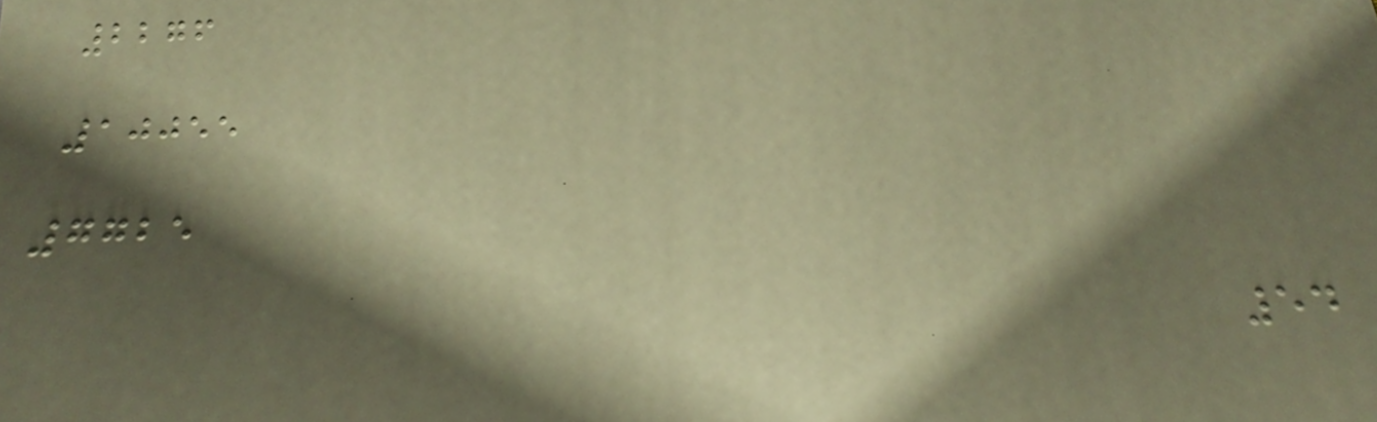2276
10055
7725
54
